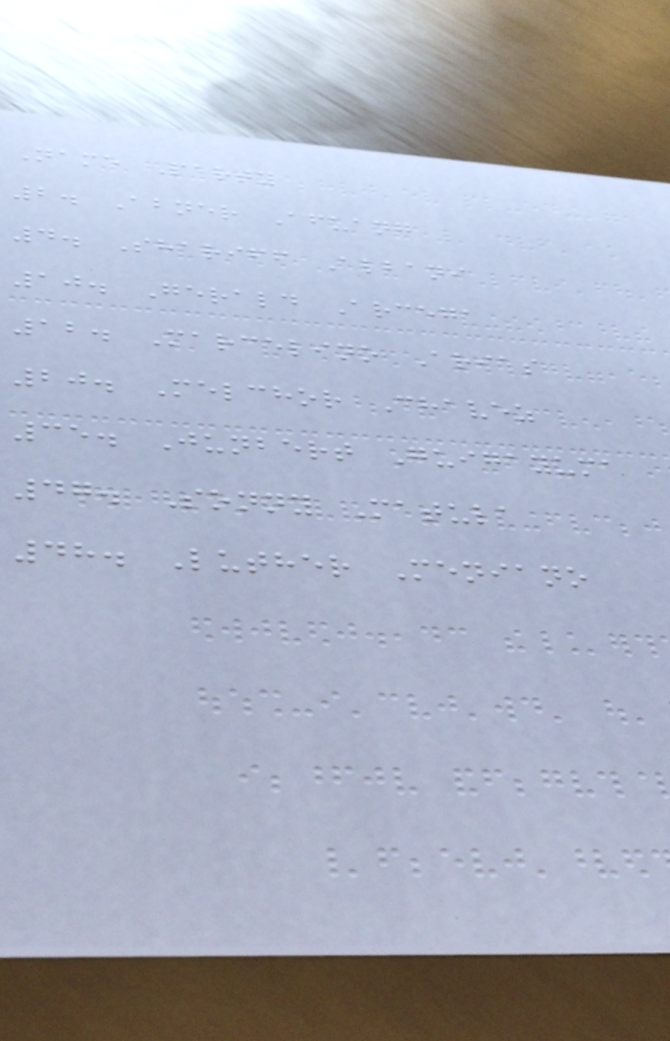Name Party
2. Abner Afuang
4. Shariff Albani
10. Gerald Arcega
12. Marcelino Arias
20. Melchor Chavez
35. Junbert Guigayuma
47. Sonny Matula
48. Luther Meniano
